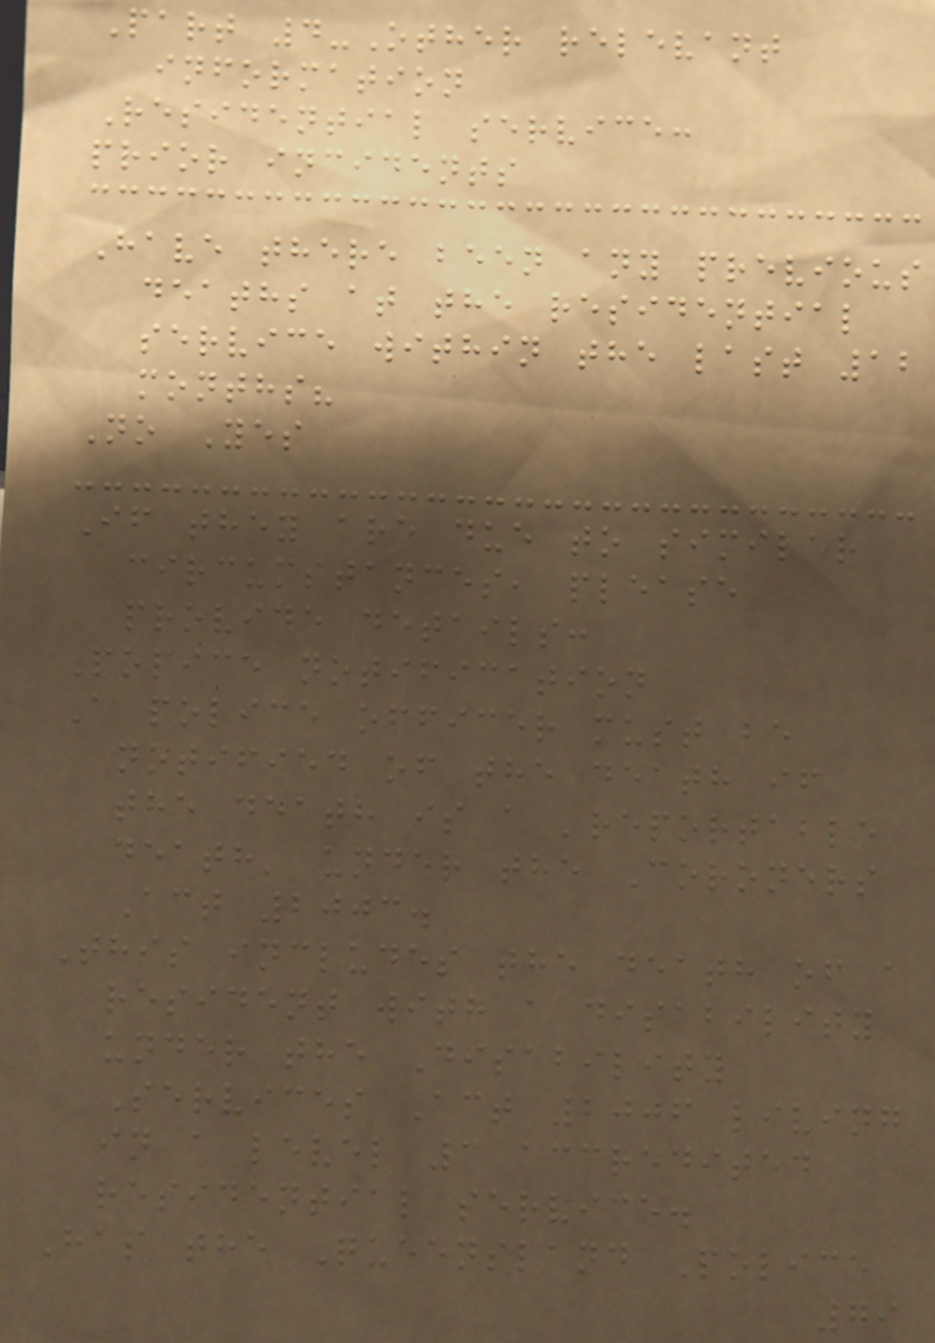Part 4-Other relevant
information
Residential service:
prior incidents
Have there been any previous
deaths at the residential
service within the last 12
months?
No Yes
If they are due to similar
circumstances, please
provide details:
Police notification
A police officer must be
notified of the death if
the death is a 'reportable
death' under the Coroners
Act 2003.
This includes the death of a
resident with a disability
under the Disability
Services Act 2006 living
in a level 3 accredited
residential service.
Has the Queensland Police
79
